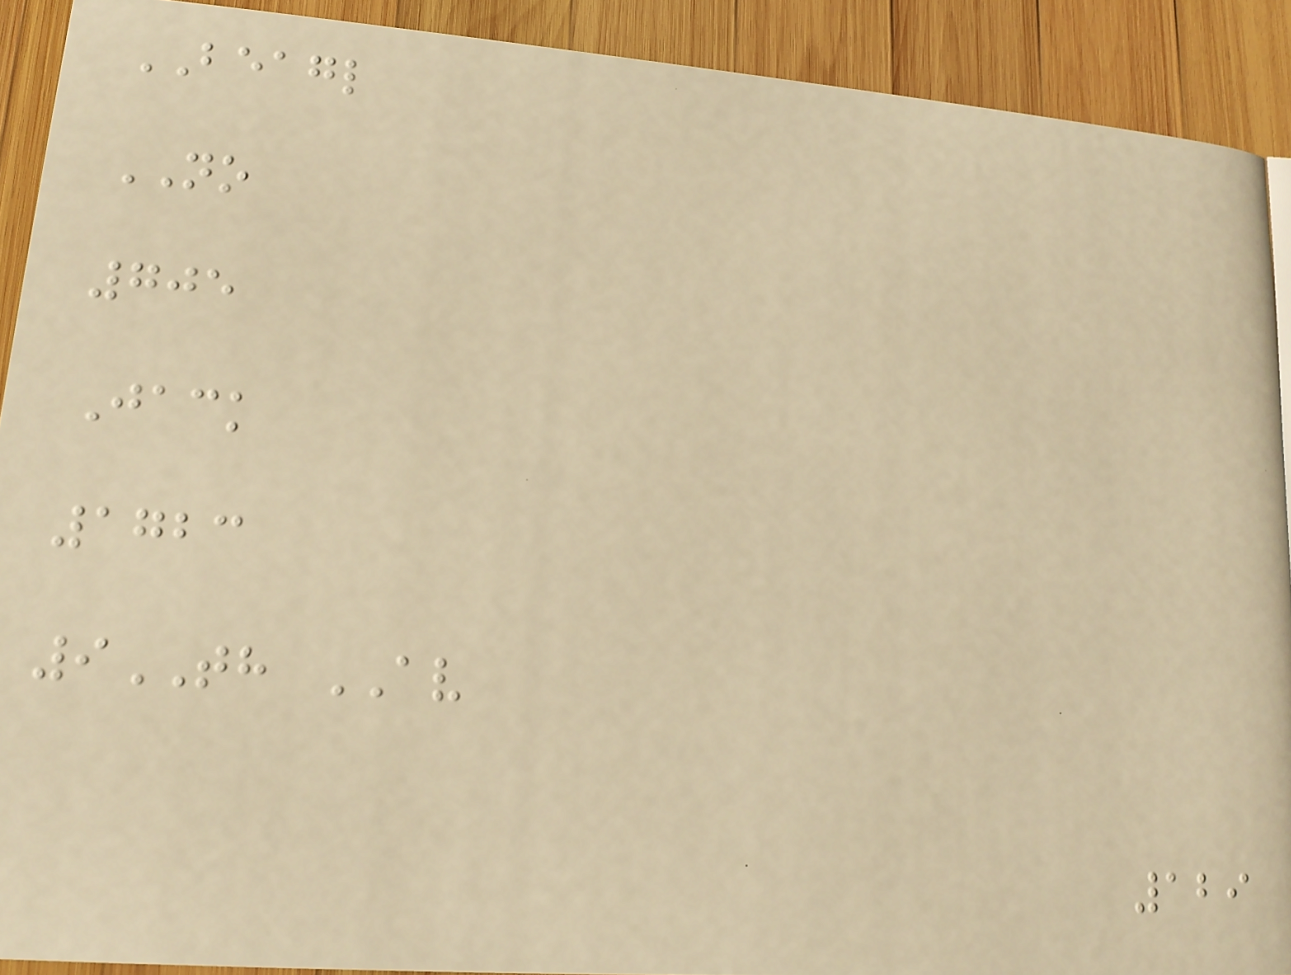BEAGL
NO
705
Jack
1723
9TH AV
129
